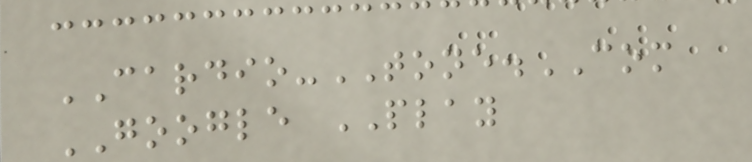CARDIO-TONE.COM
GOOGLE PLAY
